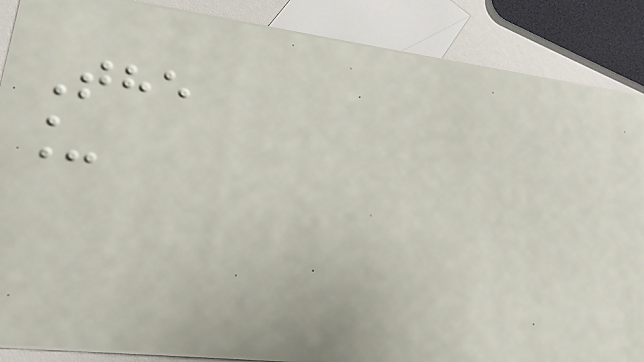The
_
